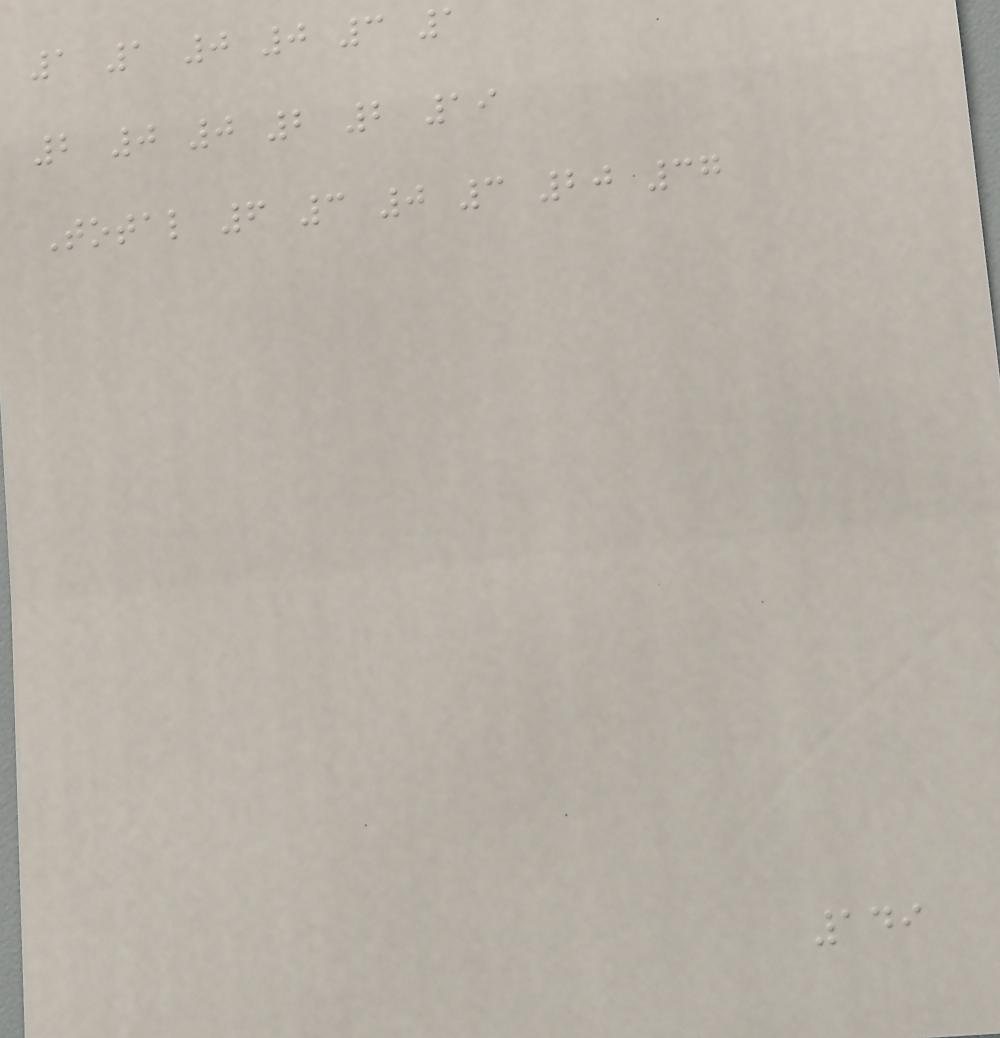1 1 0 0 3 1
2 0 0 2 2 19
Total 6 3 0 3 20 37
149
